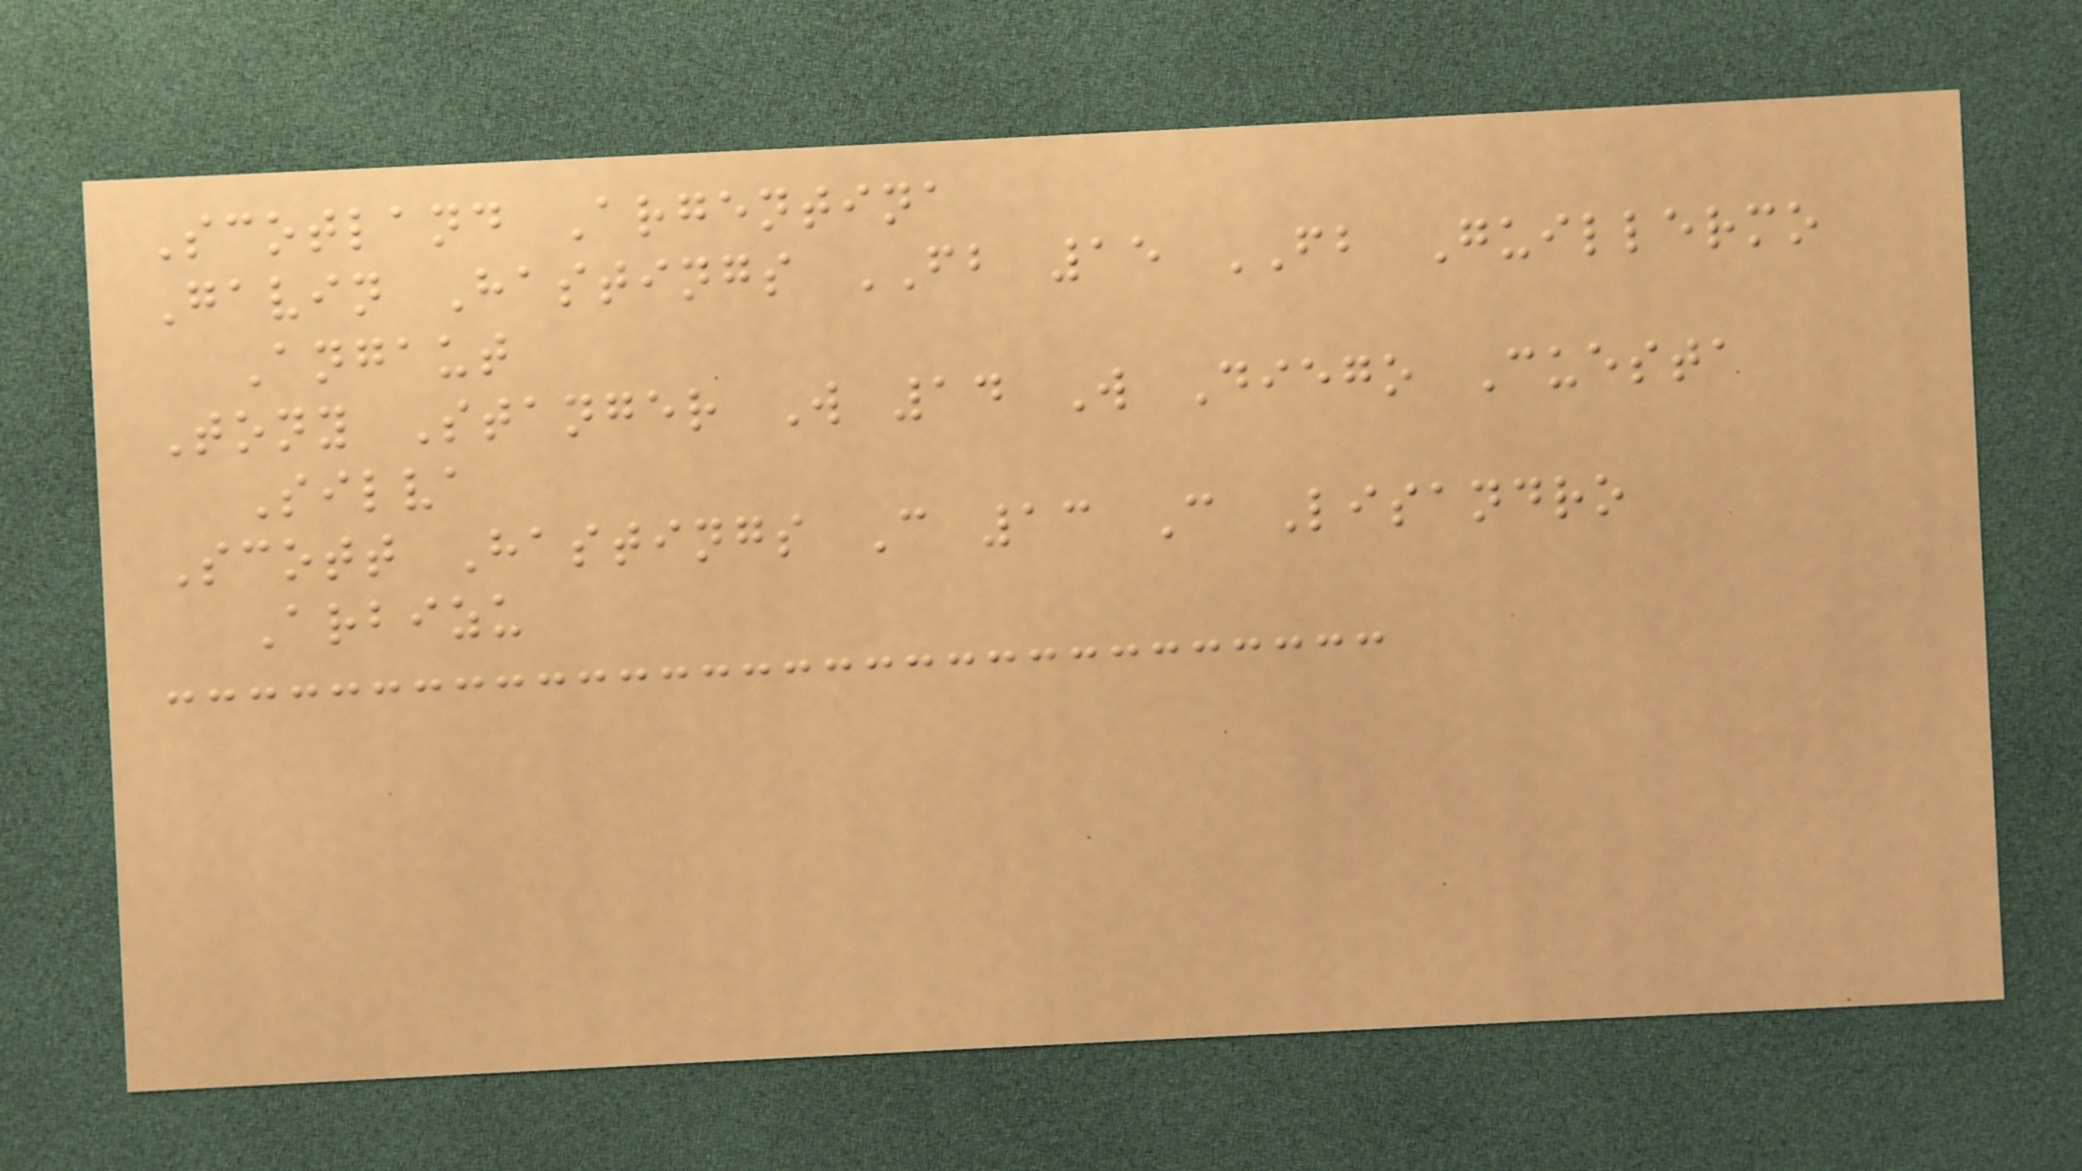Scotland Argentina
Gavin Hastings FB 15 FB Guillermo
Angaut
Tony Stanger W 14 W Diego Cuesta
Silva
Scott Hastings C 13 C Lisandro
Arbizu
